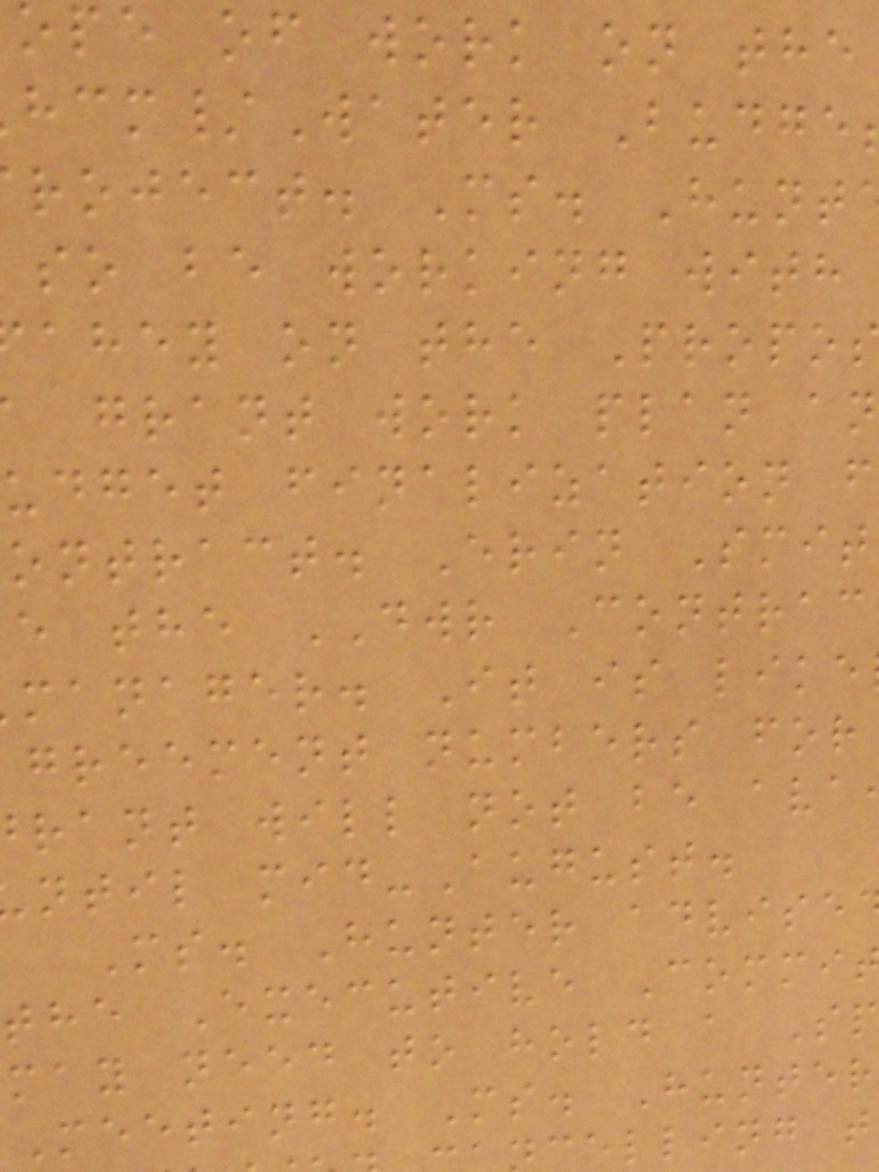ope of work on the
/Water Budge
roject. Ms. Hunt
so be working with
ahey on the Propo
grant work plan an
udget finalization f
ontract. Erin Smit
e the DWR Contrac
manager. It is like
greement numbers for
rant will not be ava
ntil mid-August.
Ms. Hunter advise
the Executive Commi
may need to hold a Sp
Meeting. Ms. Hunter
elling t
